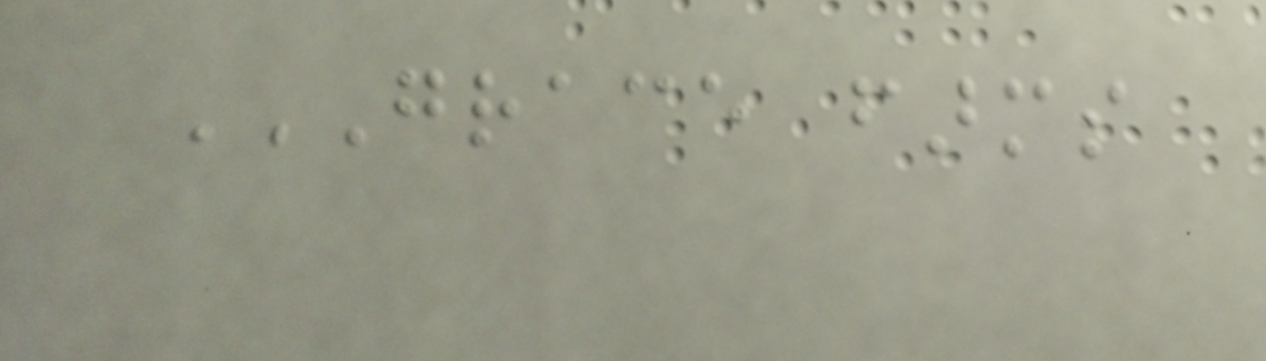GRACE FARMS
